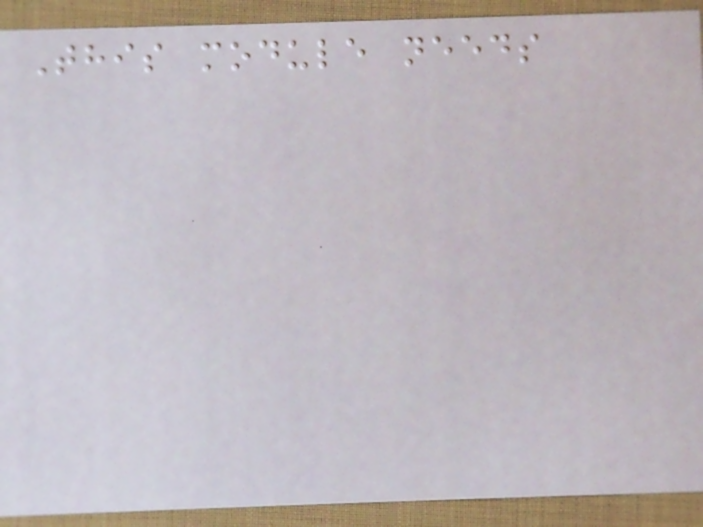This module needs
